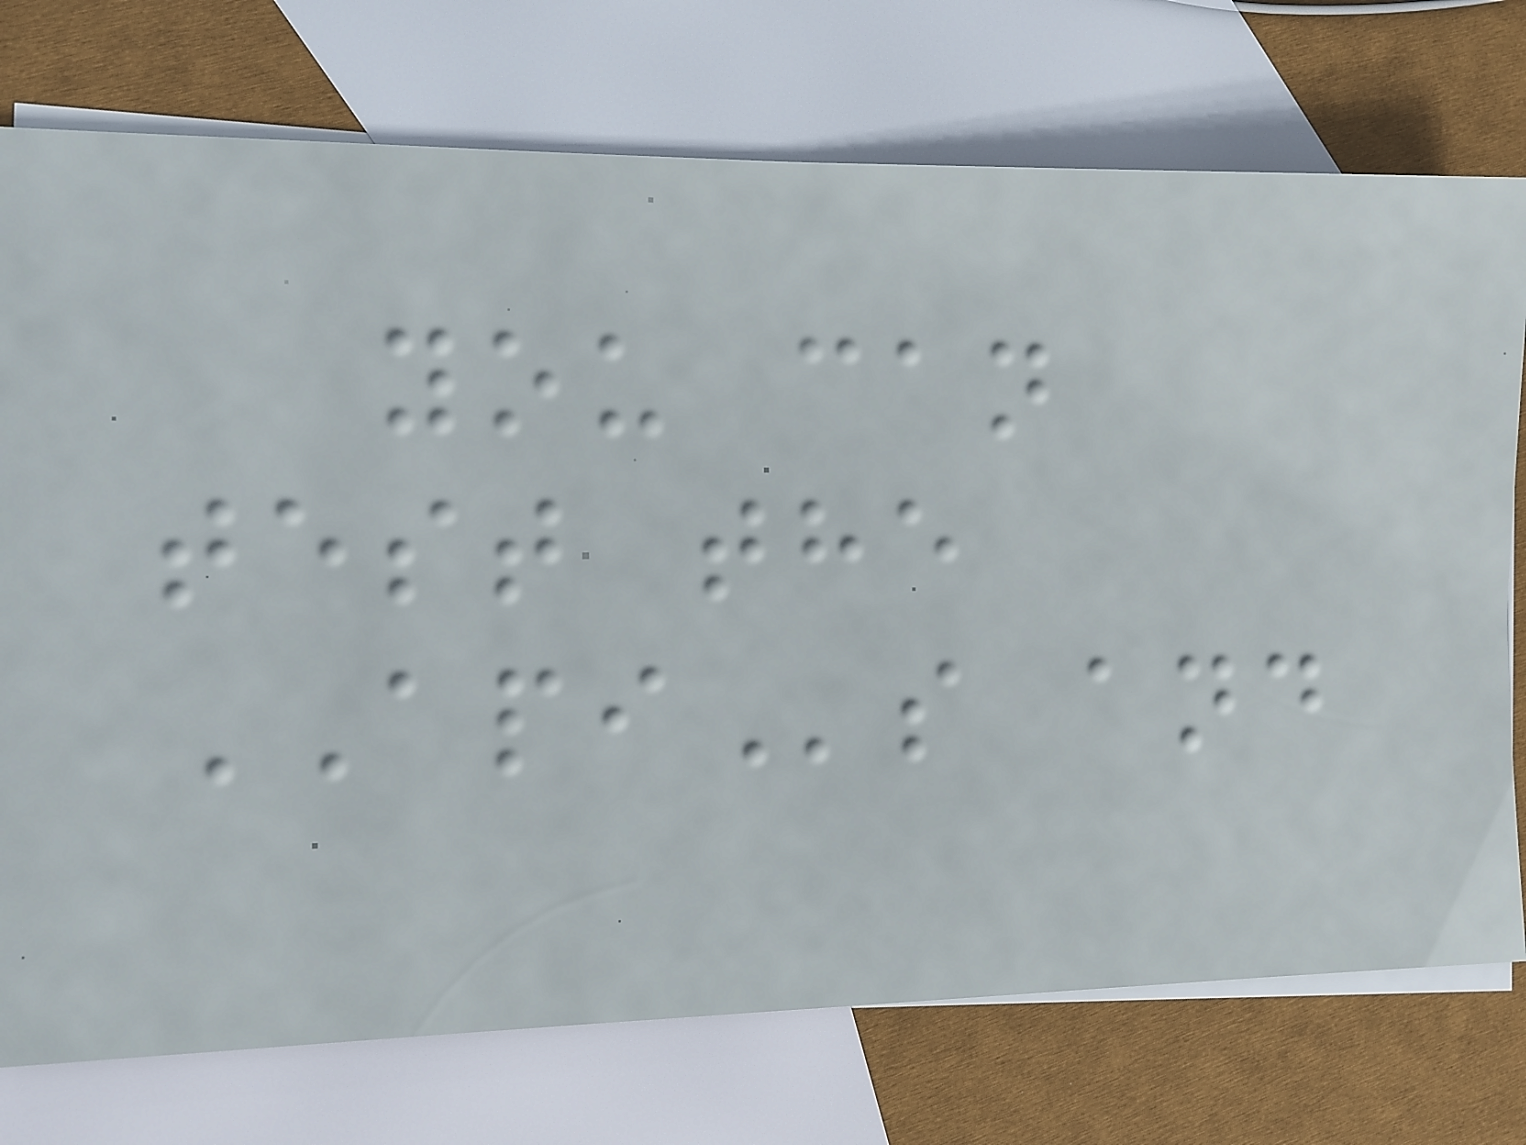you can
test the
APIs and
